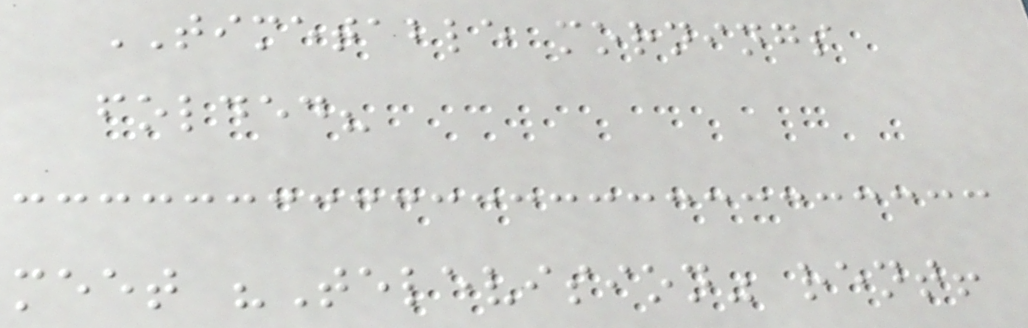TIMETABLE mornings
folded?
meet "Television" rent!
